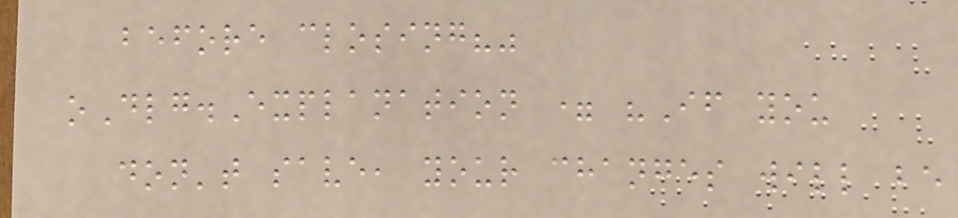before closing?"
oDlg.Explanation = "If you
don't save, your changes will be
